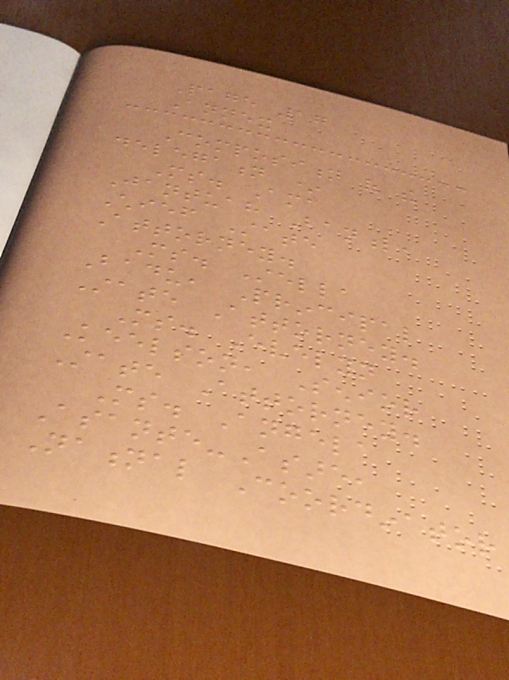Page 17
Annex
Composition of the
delegation *
Ms. Ama
Jantuah Banful,
Chief State
Attorney.
Ms. Stella
Badu, Principal
State Attorney.
Ms. Evelyn
Keelson, Senior
State Attorney.
Ms. Angela
Asante-Asare,
National Coordinator
